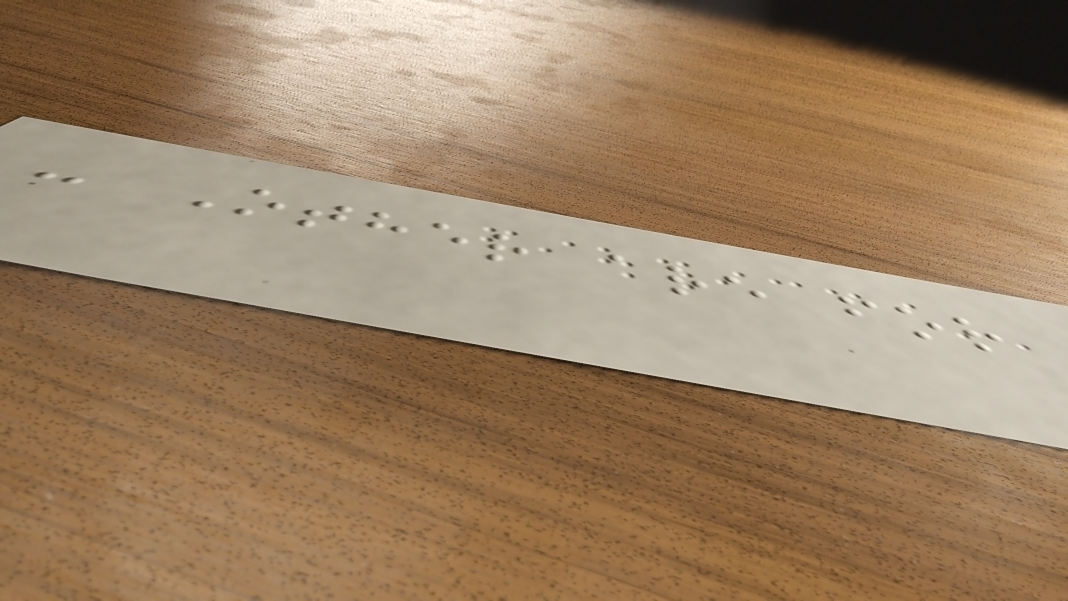- Other are for
